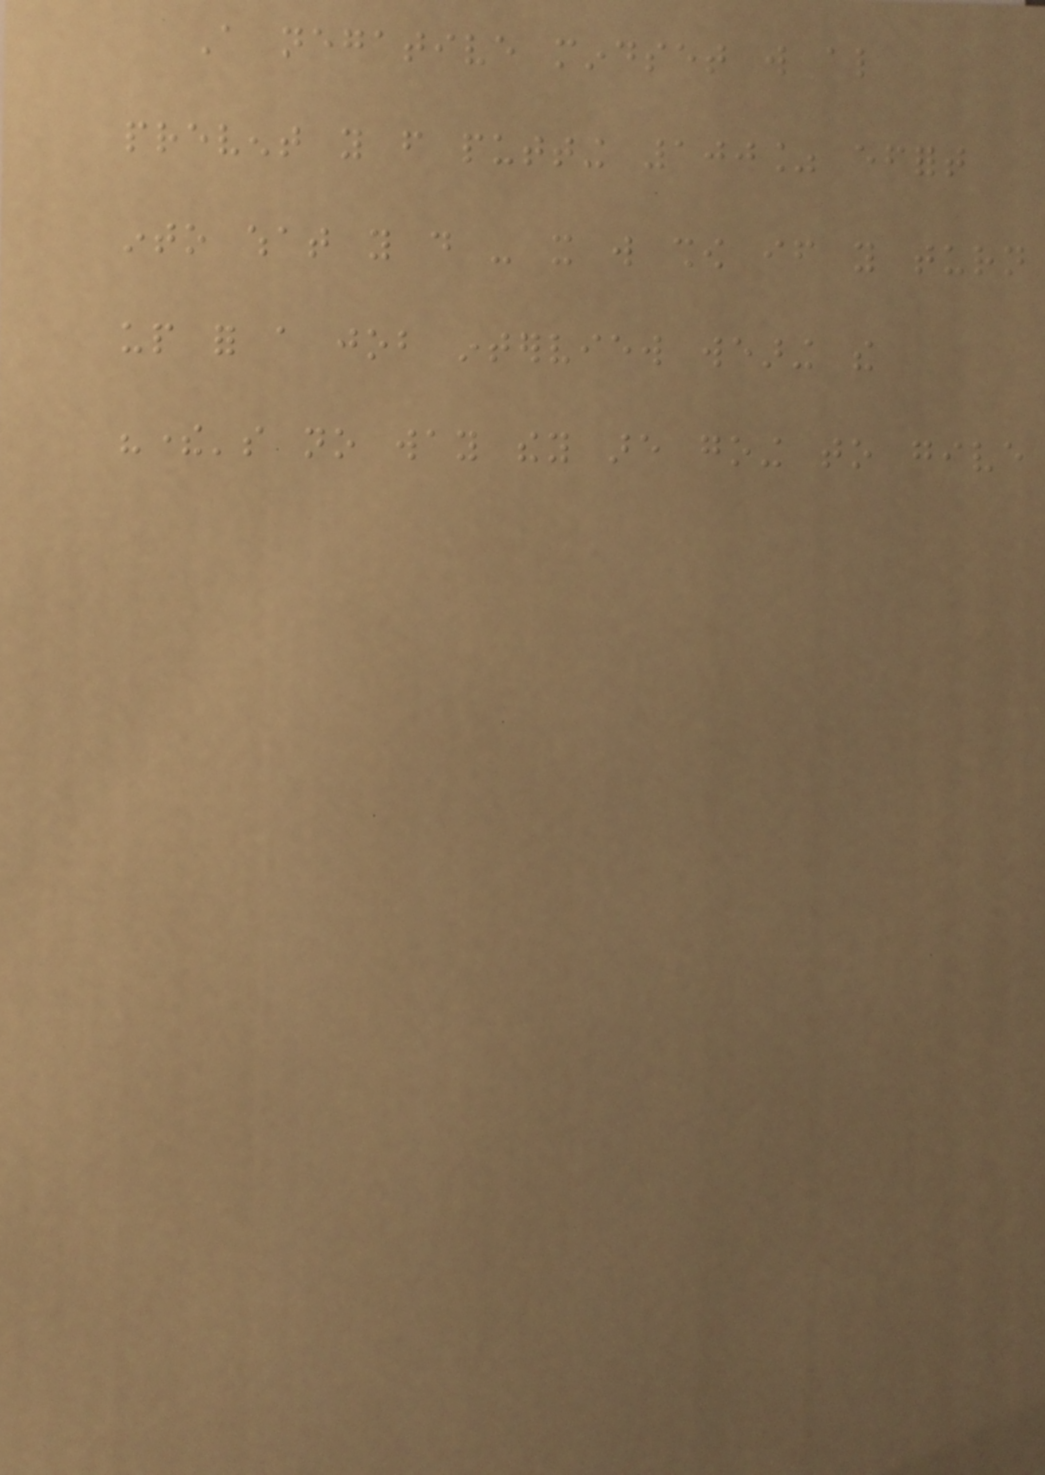A negative mindset will also
prevent you from putting 100% effort
into what you do - it will show if you turn
up for a job interview wearing the
"there's no way they are going to give
